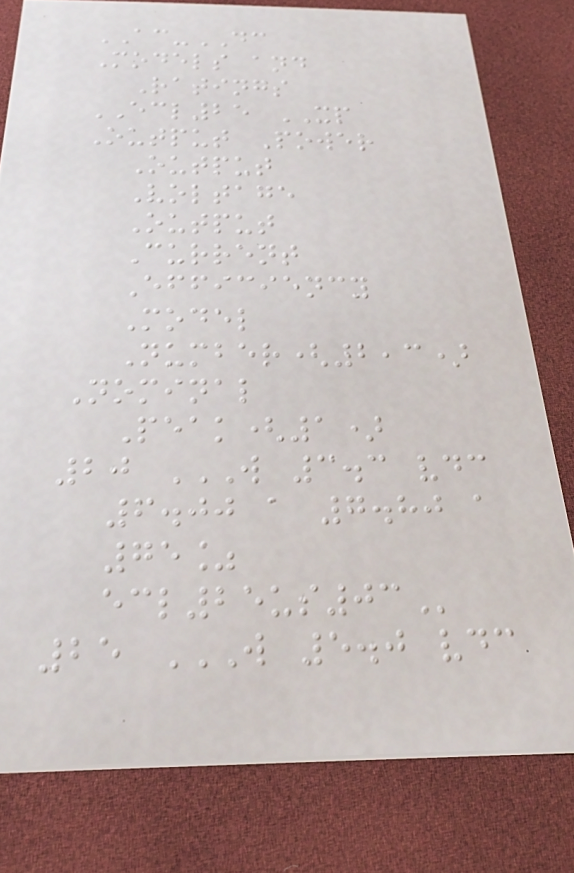AC-DC
Models and
Ratings
ECL25 XP
Output Power
Output
Voltage
Output
Current
Efficiency
Model
Number(2,3)
Nominal
Peak(1)
20 W 3.3 VDC
6.00 A 7.80 A
75%
ECL25US03
25 W 5.0 VDC
